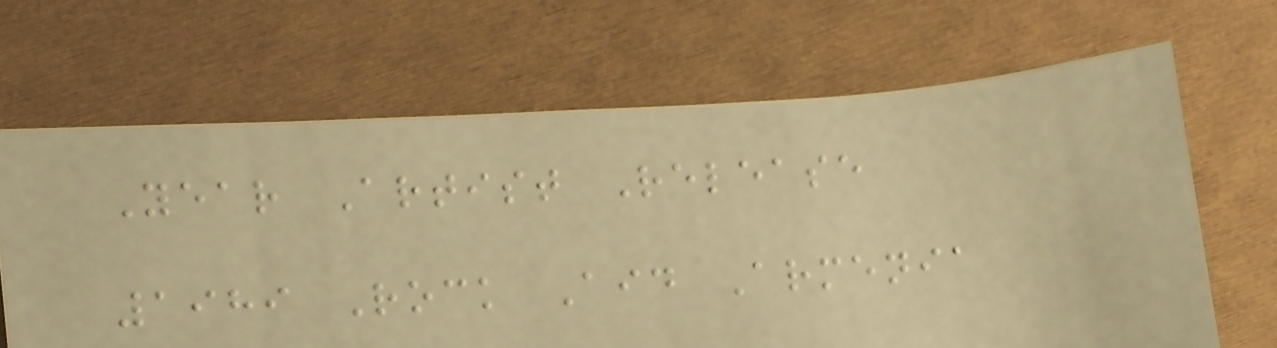Year Artist Release
1989 Rock Aid Armenia
